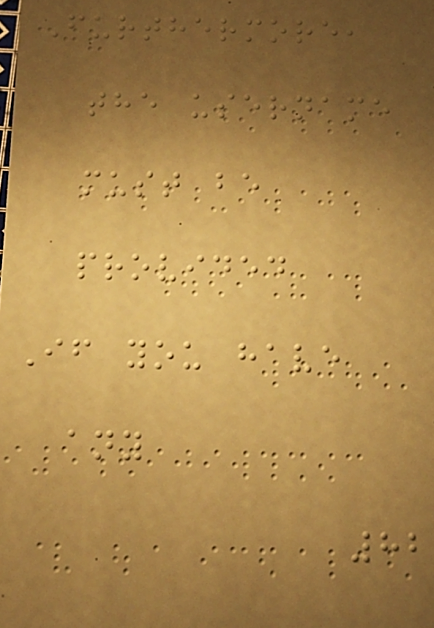Furthermore,
the username
must be
provided
If you have
any
82
